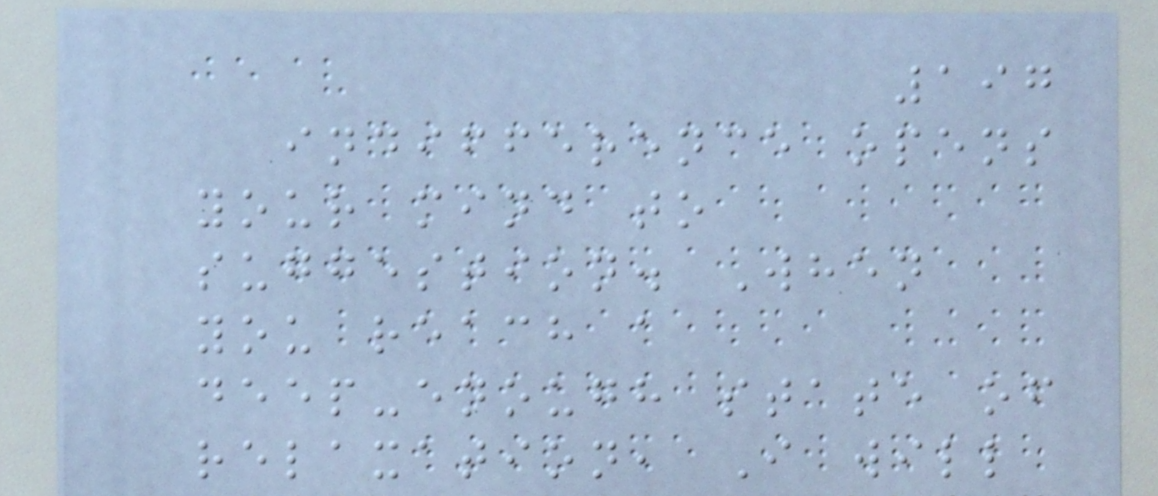197
indifference opens
your mind to
suggestion. When
you reach a
deep-enough state of
relaxation, I will
